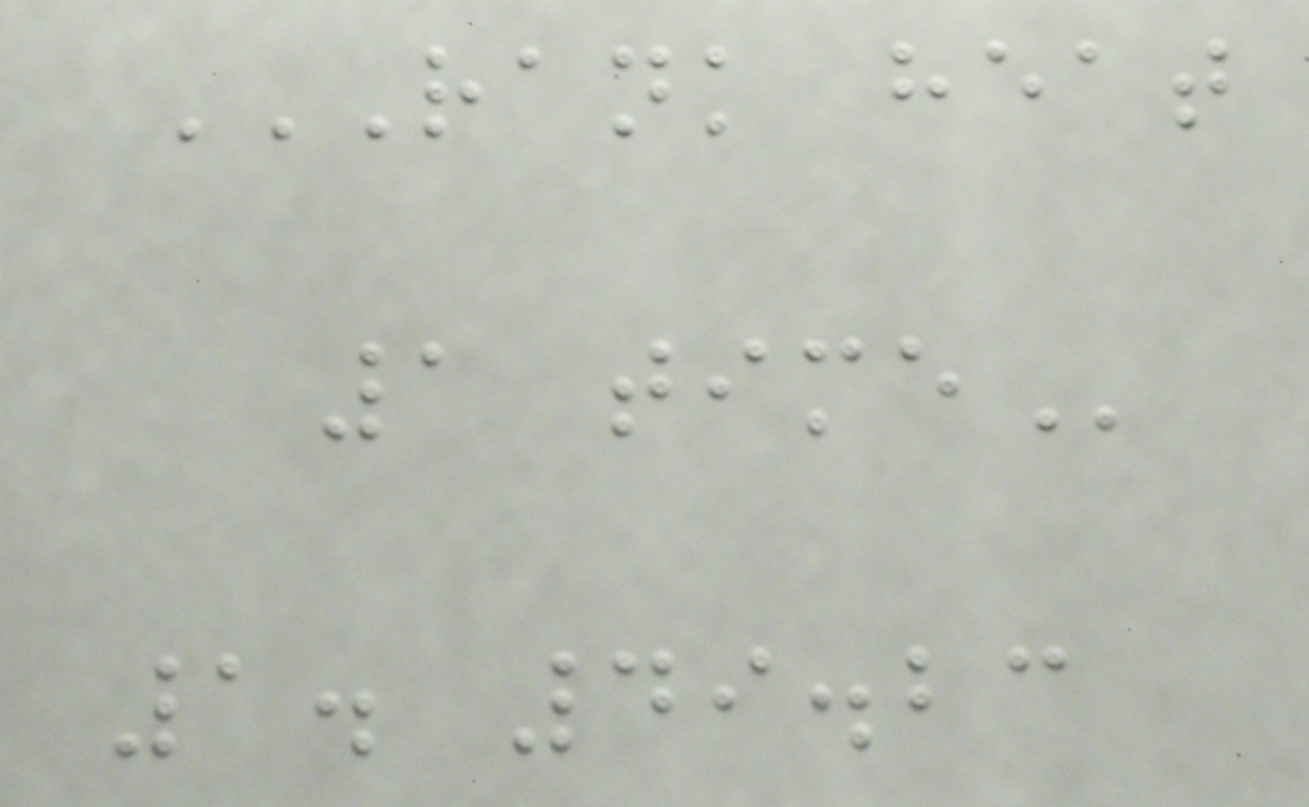RANK HEAT
1 TIME
1. 49.23
